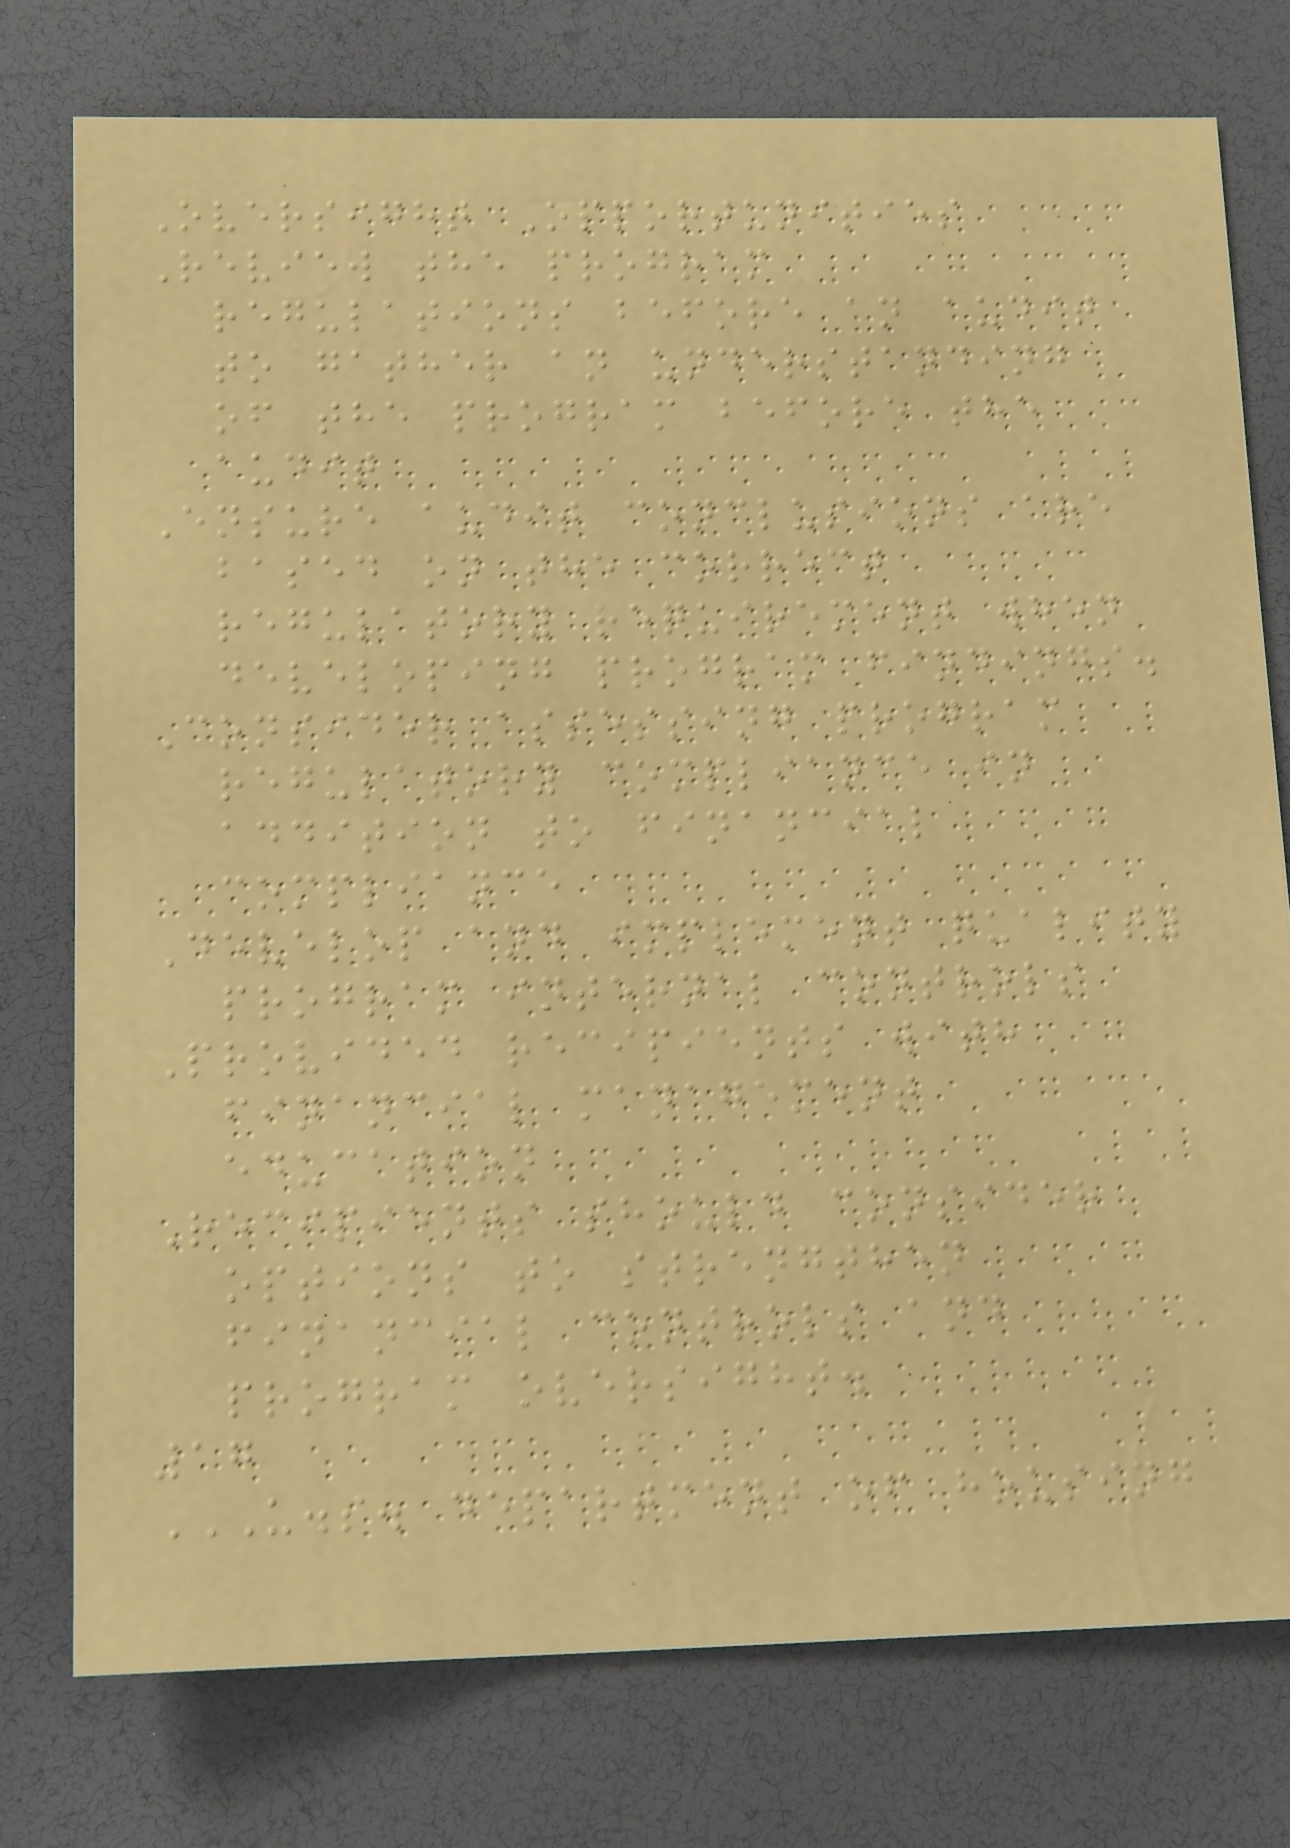Oversight Opportunities
Review the program
regulations before an audit
to gather an understanding
of the program before the
audit
Ensure audit conclusions are
based on the correct
regulatory requirement when
developing program findings.
Consider assessing program
regulatory compliance in
addition to financial
compliance
Develop and implement quality
program internal controls
Provided recipients with
financial management
education
Recipients should consider
options to strengthen
financial controls and
program oversight.
17
U.S. DEPARTMENT OF HOUSING
